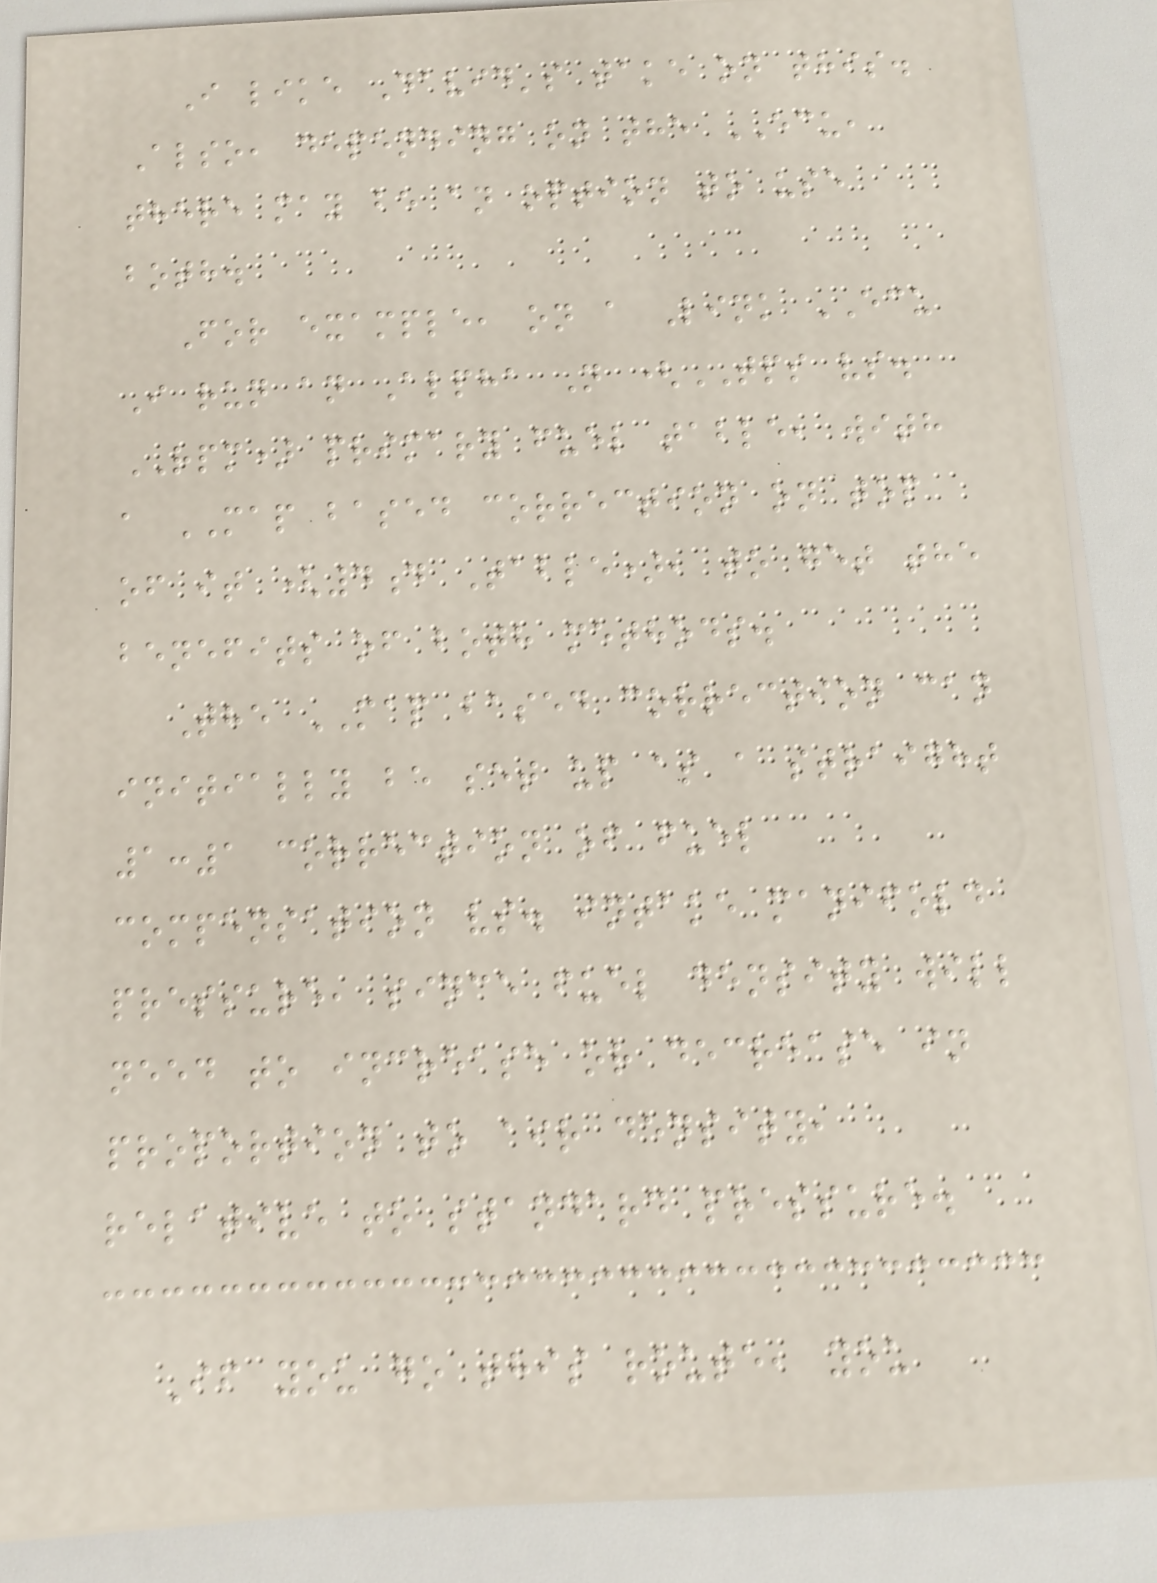I like David's take on this.
Also, depending on the ECU,
there may be an option to use
both.
For example, on a Link ECU
I run an Alpha N (TPS vs.
RPM) primary fuel table, with
a MAP based correction on top
of it (4d Table), to get the
benefits of both methods.
The MAP based correction can
initially be set up as a straight
1:1 correction of fuel
compensation vs. intake manifold
pressure, since fuel density will
need to increase or decrease in
proportion to air density,
relative to standard pressure.
If you go this route, you
